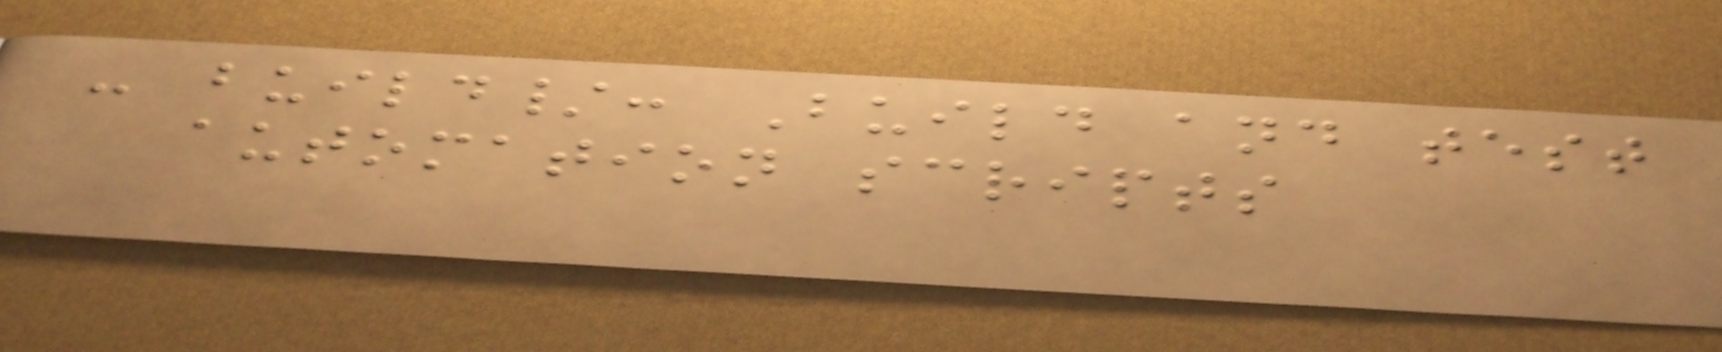- build/: Build and test
automation scripts
